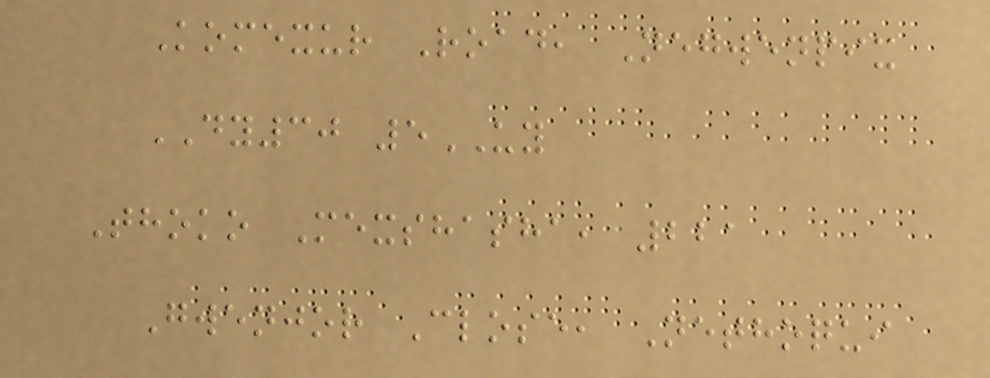Komexur Road, Negwenpix
DY30 5UY
Thoko Mexshasha, 221
Gwenjor Close, Nethoqui
